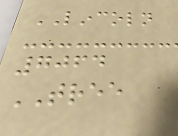LINCOLN
7064
TREE
